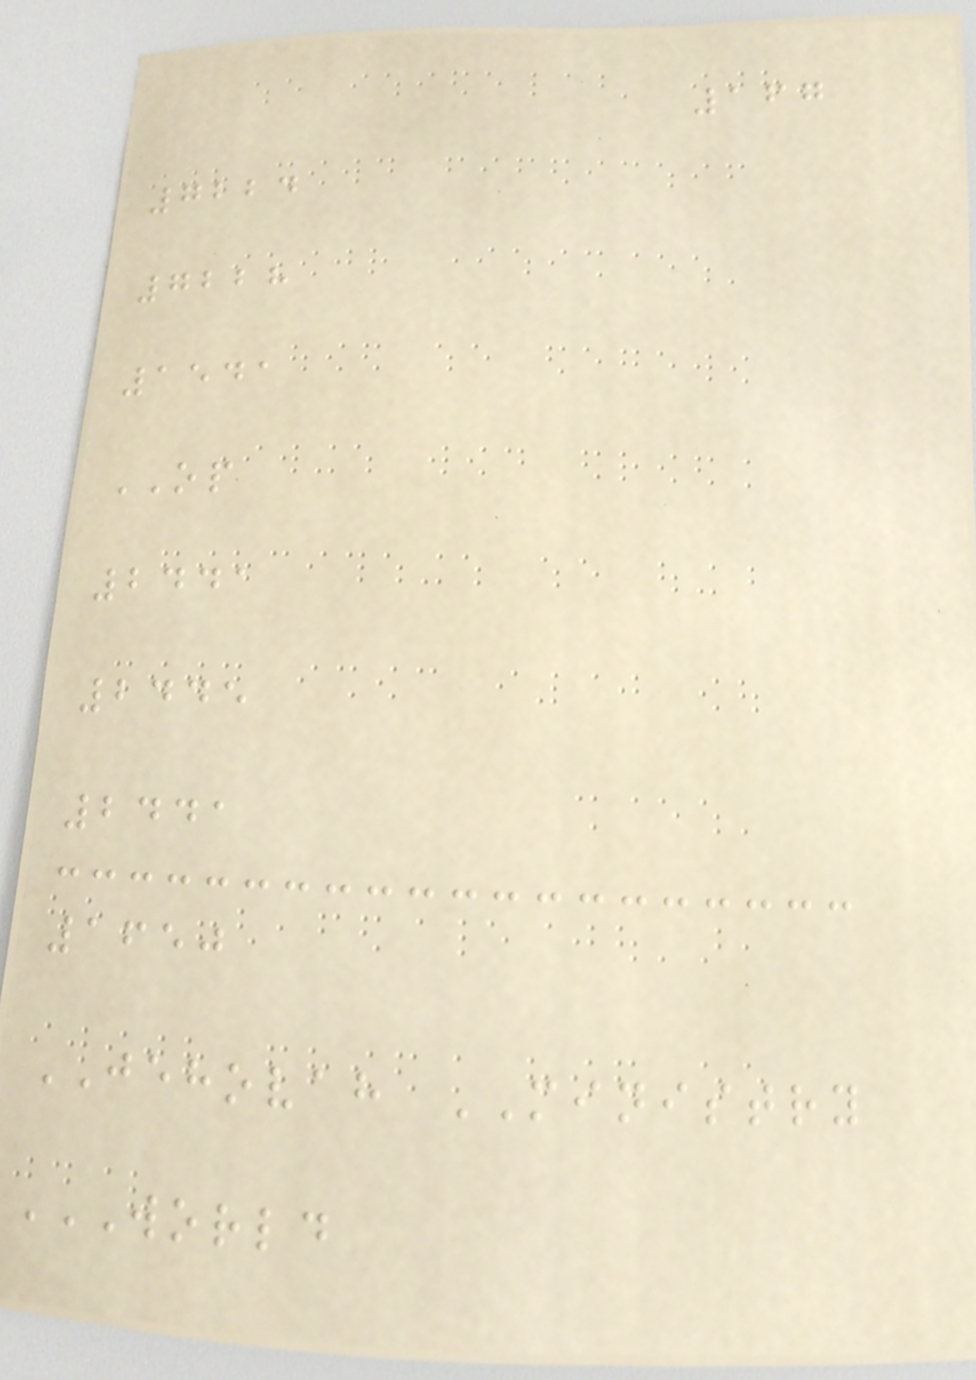167
7224
7228
1541
OP
2441
2445
2441
1650
JEHOVAH MINISTRY
WORLD
